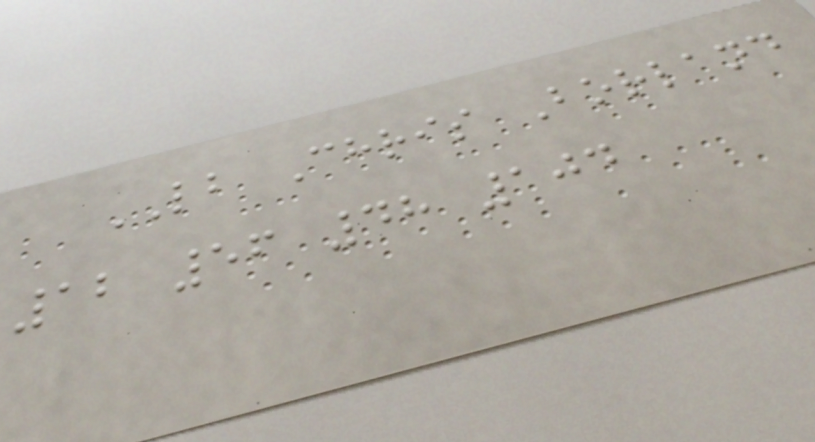LB Chris Borland
12 56 48 104
